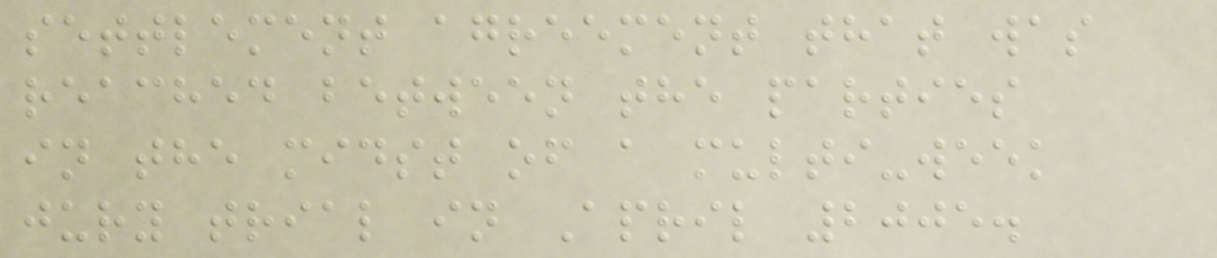settlement agreement that was
reached between the parties
in the midst of a multi-week
jury trial in April 2005.
